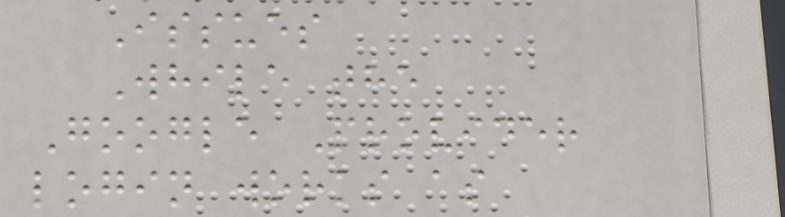Issues
While the
Google Provider
login works as
